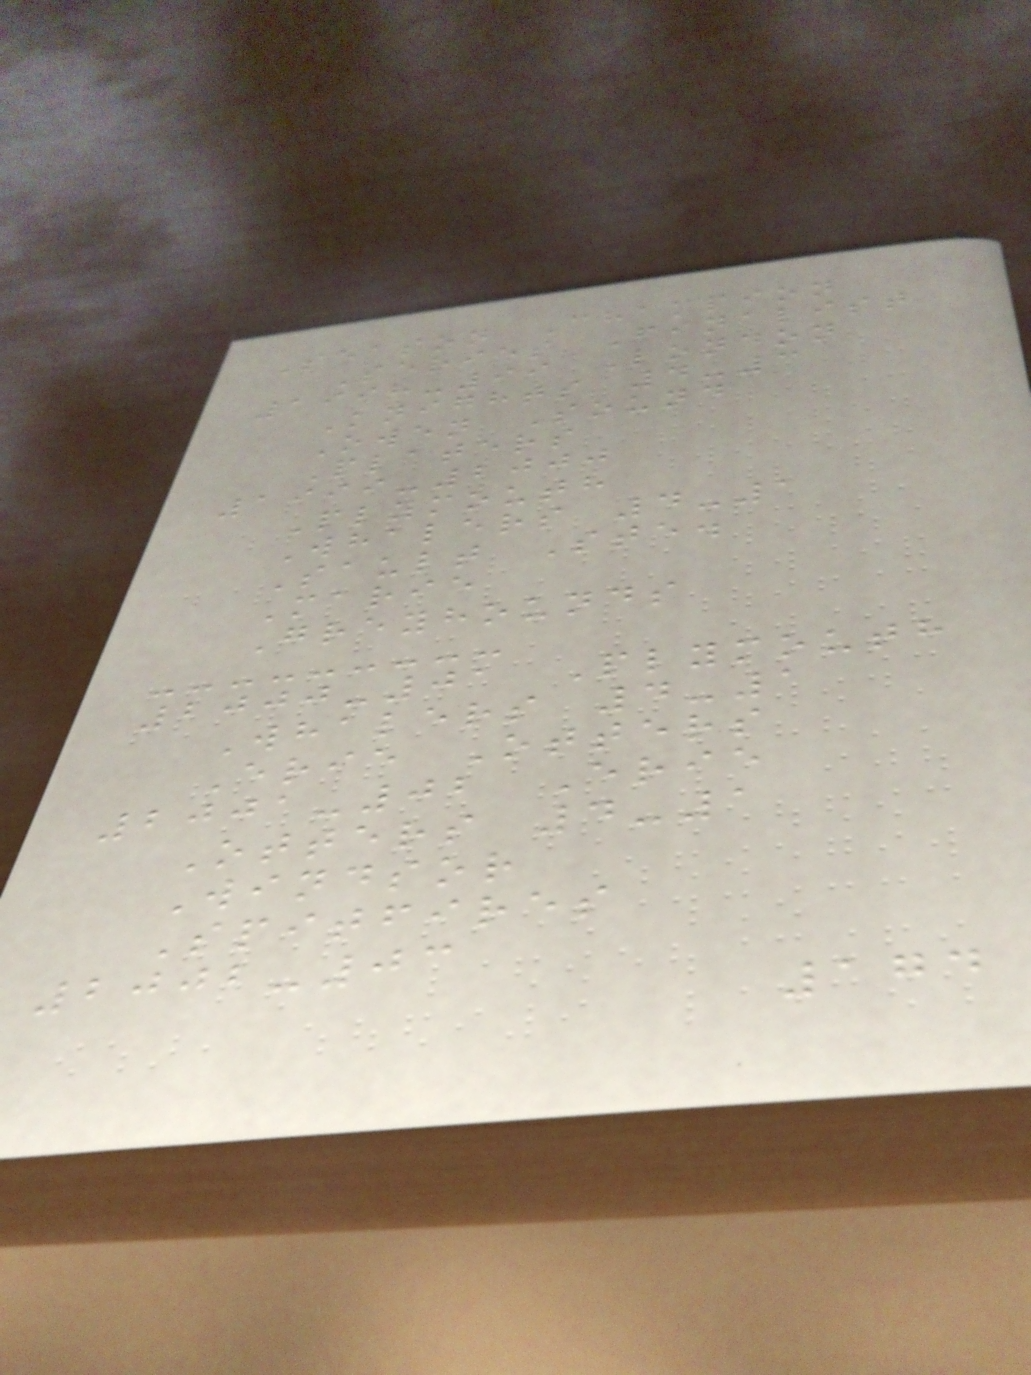Season Champion
Series Finalist
1998-99 London
Knights 4-3
Owen Sound
Platers
1999-2000
Plymouth
Whalers 4-1
Sault Ste.
Marie
Greyhounds
2000-01 Plymouth
Whalers 4-1
Erie Otters
2001-02 Erie
Otters 4-1
Windsor
Spitfires
2002-03
174
